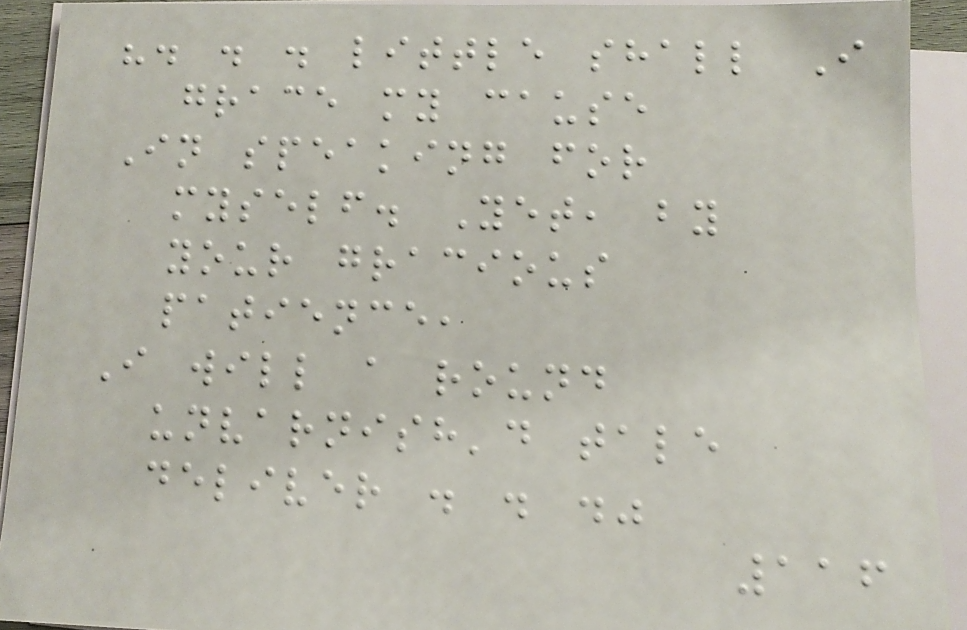". . . little shall I
grace my cause
In speaking for
myself. Yet, by
your gracious
patience,
I will a round
unvarnish'd tale
deliver . . ."
116
